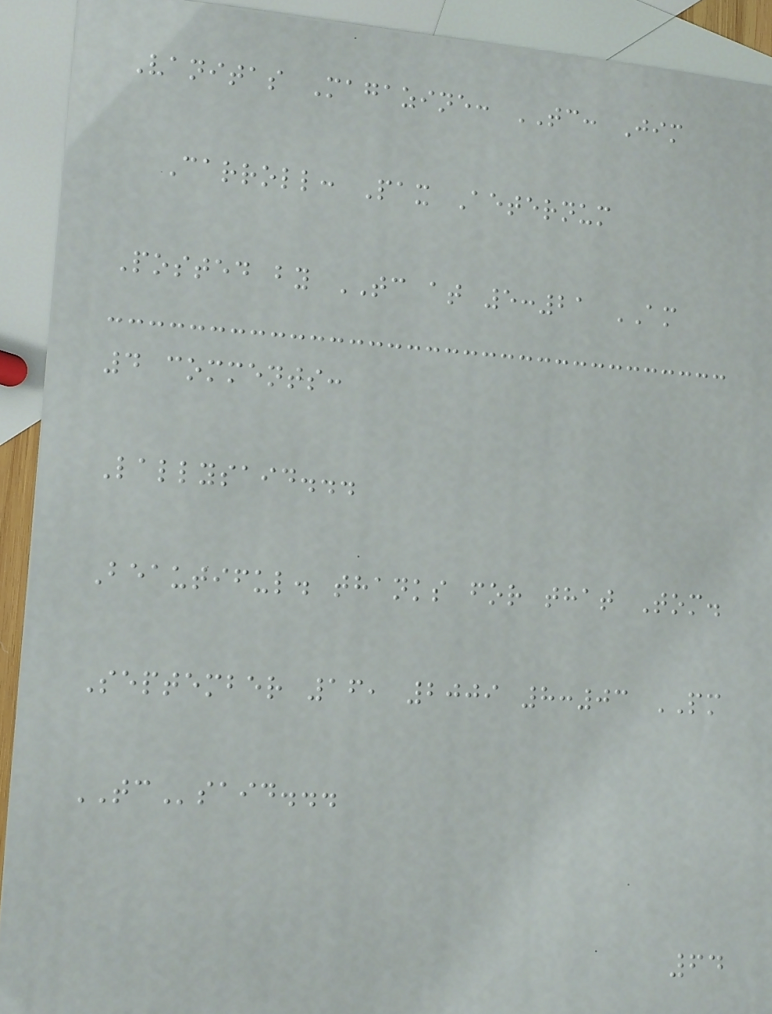Vanitas Magazine: TC: Jim
Carroll: Pax Aeternum
Posted by TC at 5:21 AM
4 comments:
Lallysaid...
Beautiful. thanks for that Tom.
September 16, 2009 8:03 PM
TCsaid...
64
